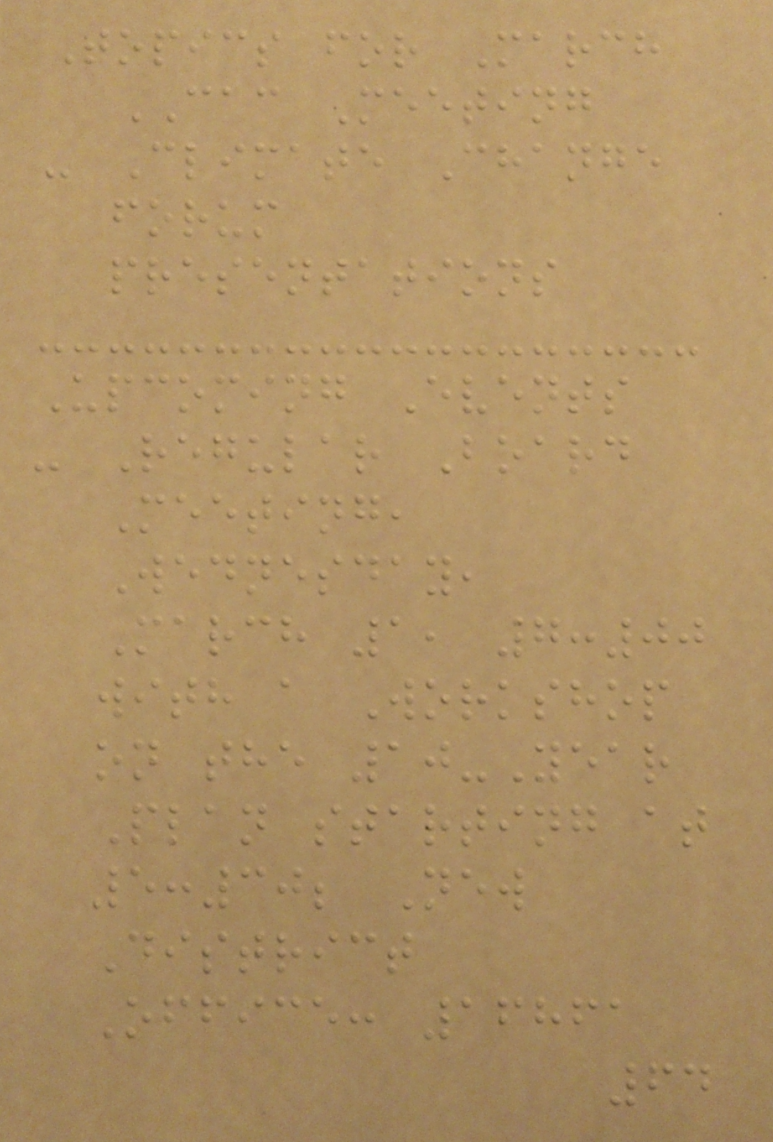Topics for March
CAC Meeting
- Climate Change
forum
presentations
Upcoming Events
- Regular Board
Meeting,
Wednesday,
March 1, 7:00
with a Workshop
on the 10-Year
Plan starting at
5:30; New
District
Office: 16861
64
